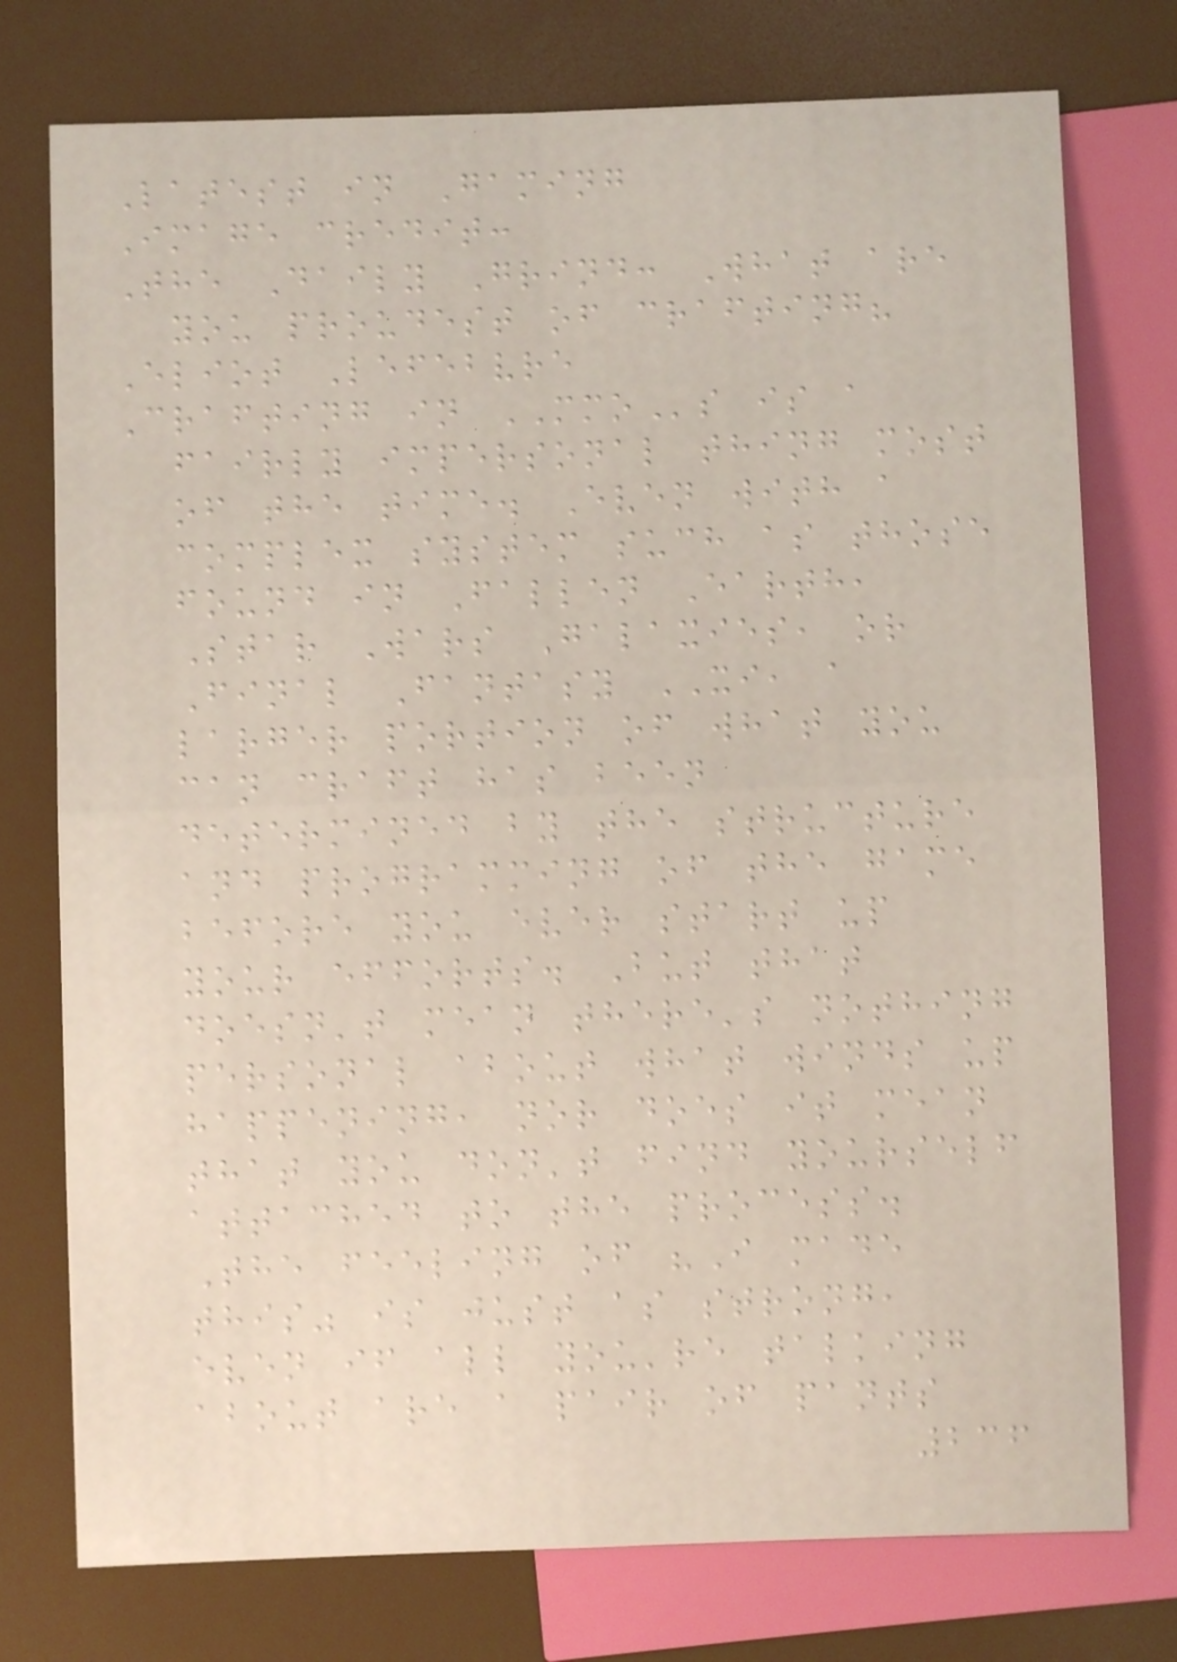Latest in Gaming
Image credit:
The Daily Grind: What are
you proudest of crafting?
Eliot Lefebvre
Crafting in MMOs is a
fairly impersonal thing most
of the time. Even with a
complex system such as those
found in Fallen Earth,
Star Wars Galaxies, or
Final Fantasy XI, a
larger portion of what you
can craft has been
determined by the structure
and programming of the game
before you ever start up
your efforts. But that
doesn't mean there's nothing
personal about what winds up
happening, nor does it mean
that you don't find yourself
attached to the process.
The feeling of "I made
this" is just as strong,
even if all you're talking
about are a pair of pants
236
